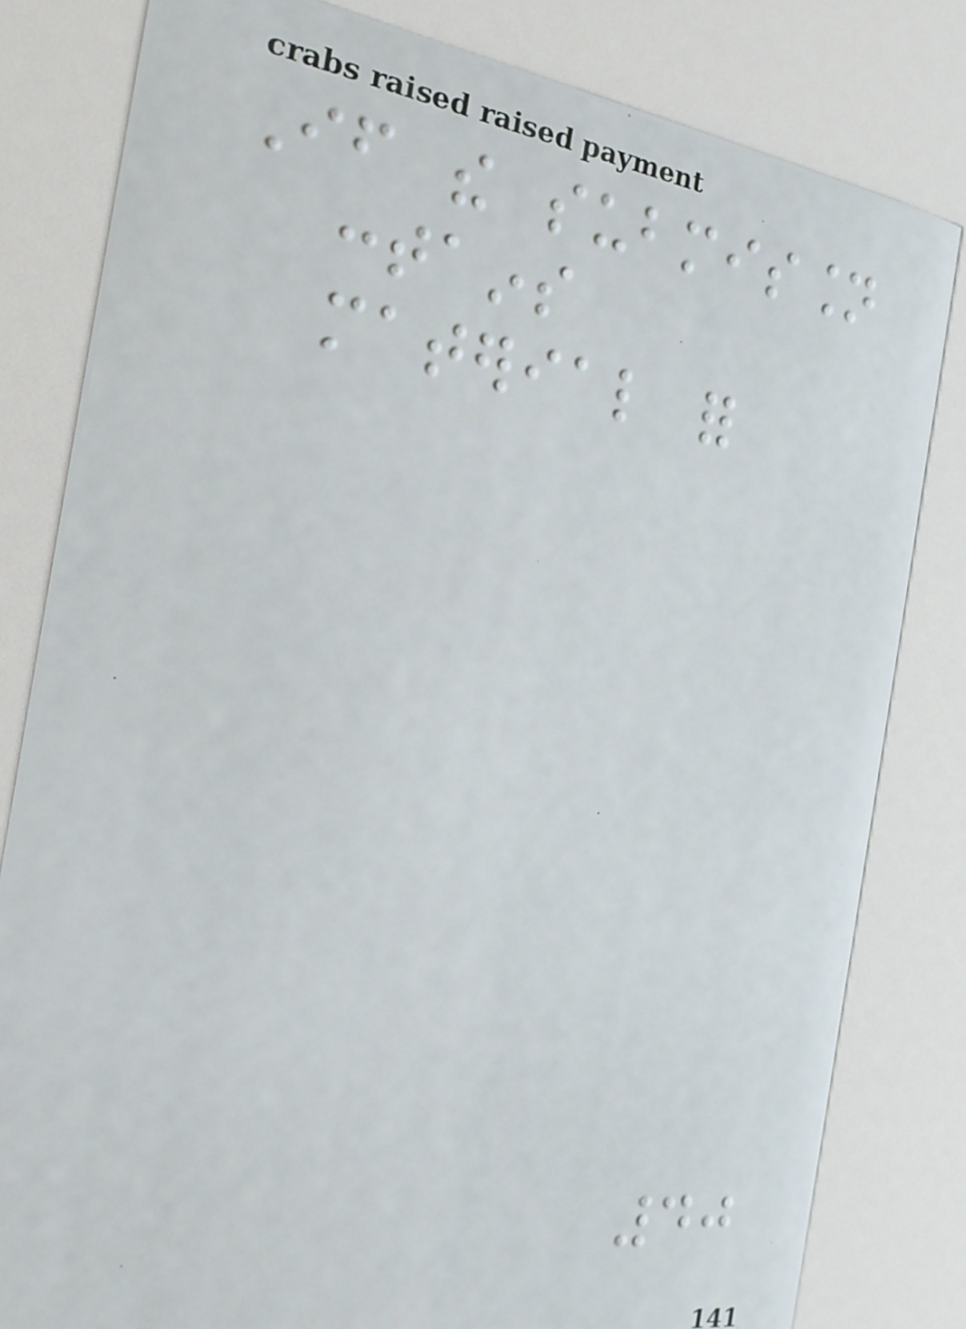If the submission
contains
material for
40
